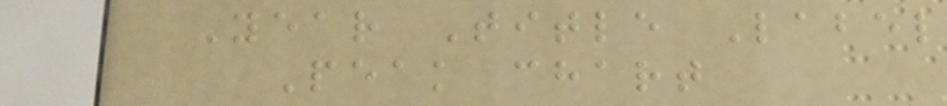Year Title Label
Peak chart
